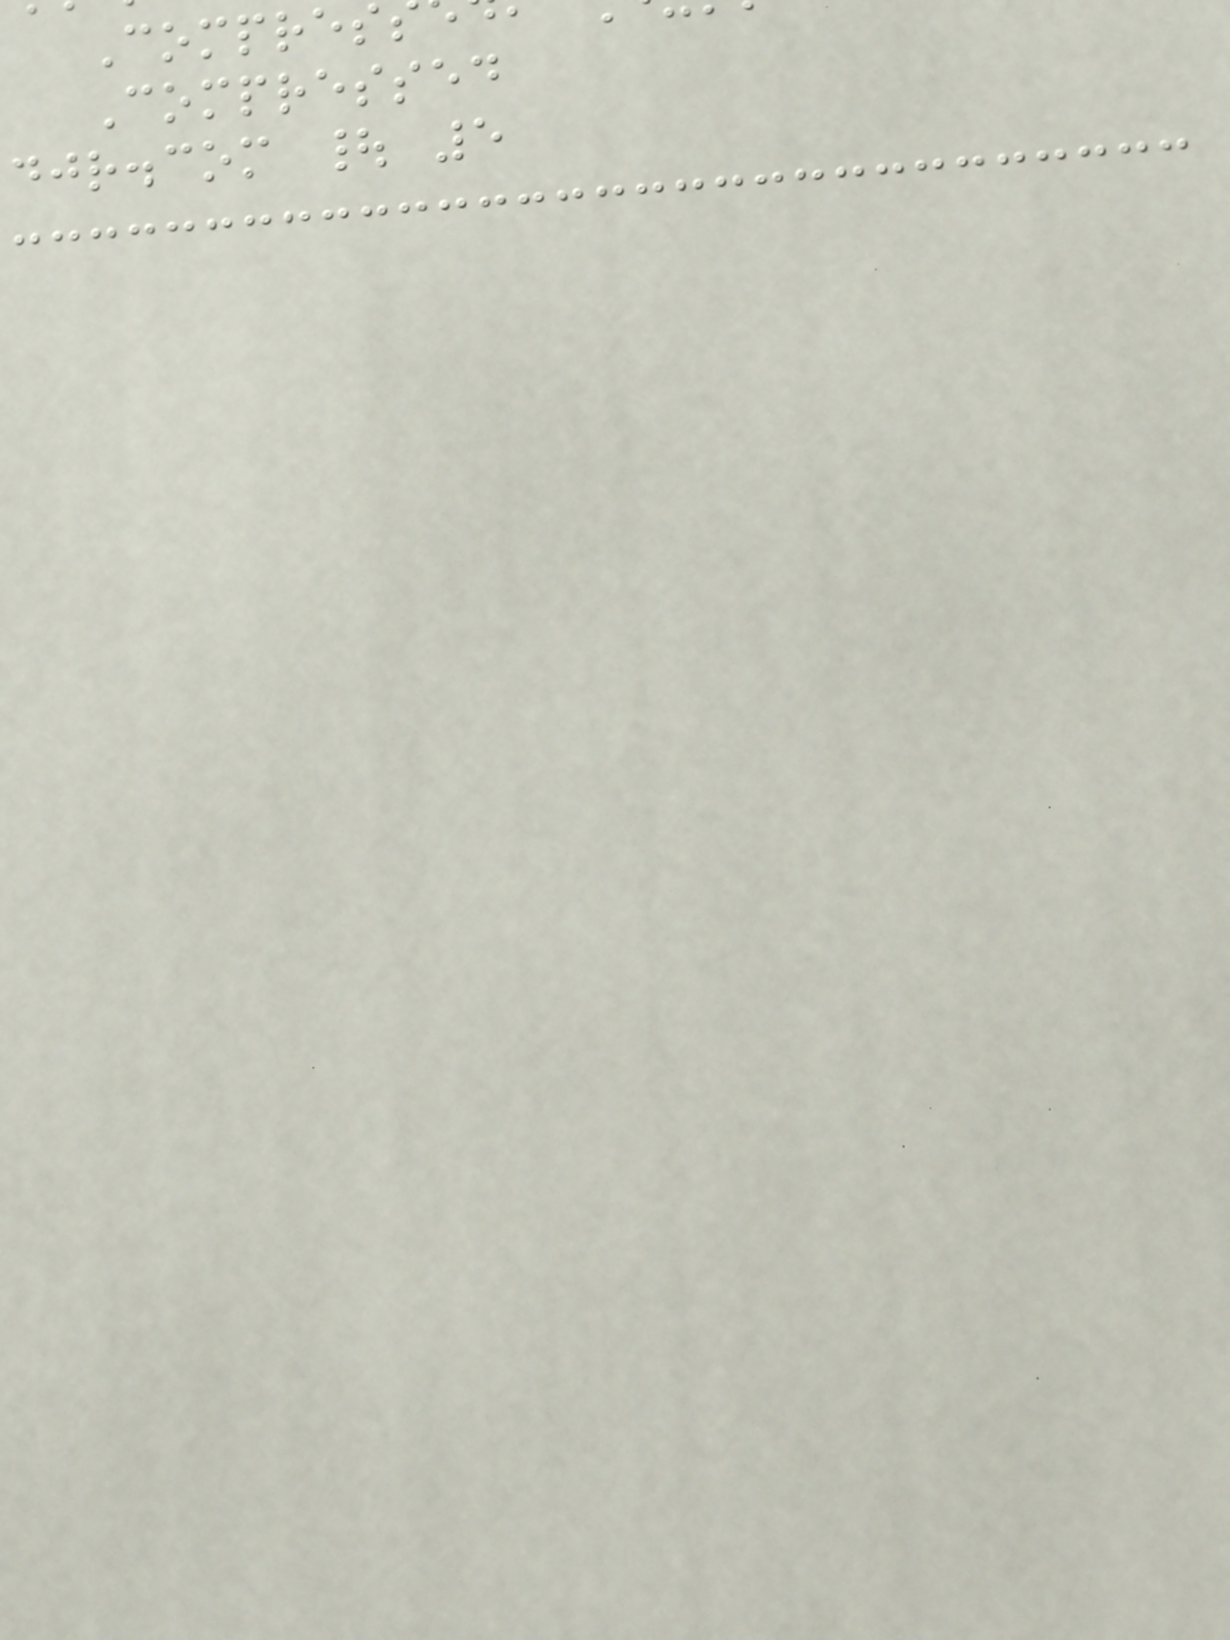Compres
Compressed
djr.com | 5
